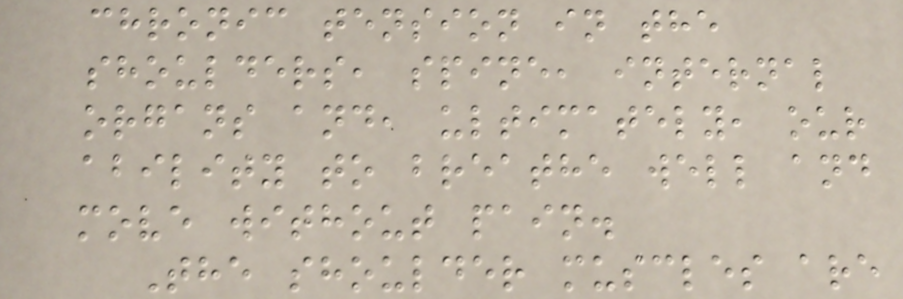chronic tension in the
shoulders, spine, internal
organs and, ultimately, our
ability to breathe well and
move without pain.
The shoulder muscles are
